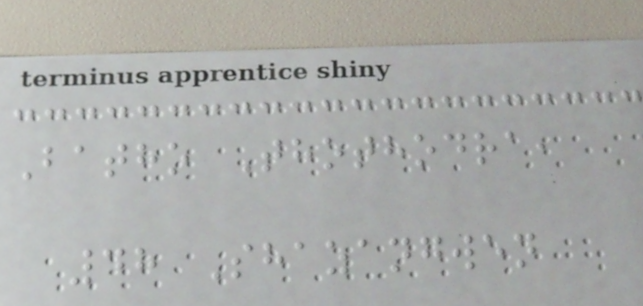Batho Thothodra,
48 Shazangwen
